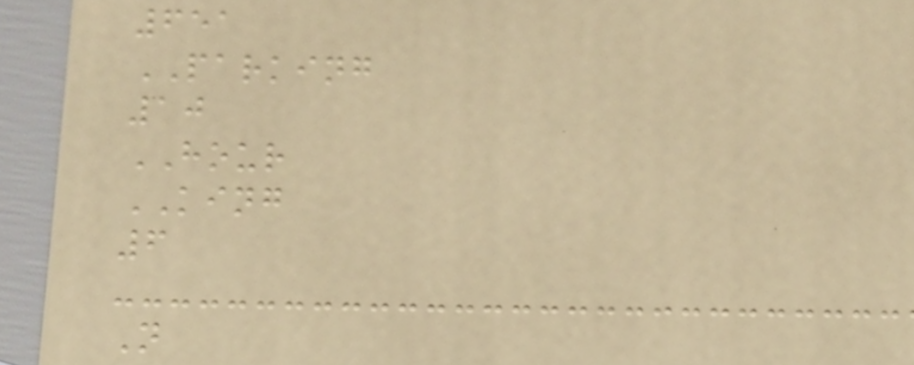651
PARKING
10
HOUR
KING
6
N
